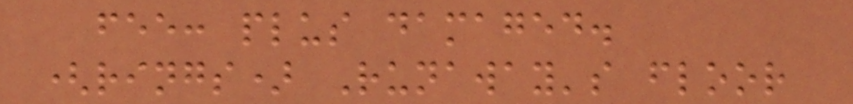fee: plus damaged.
(rings) Runaway's floor
